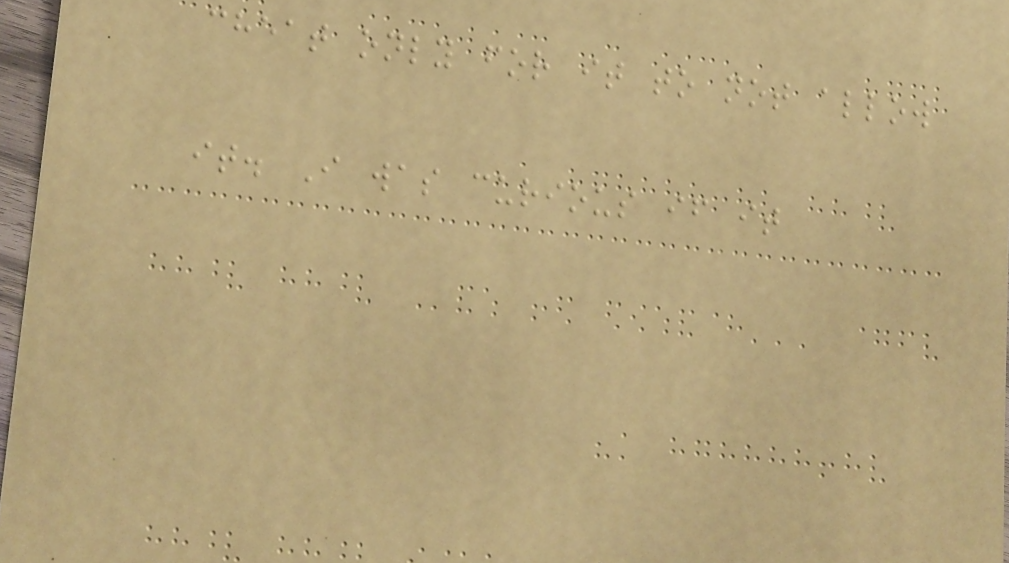cheat only for it to not allow
it. I was curious if it
